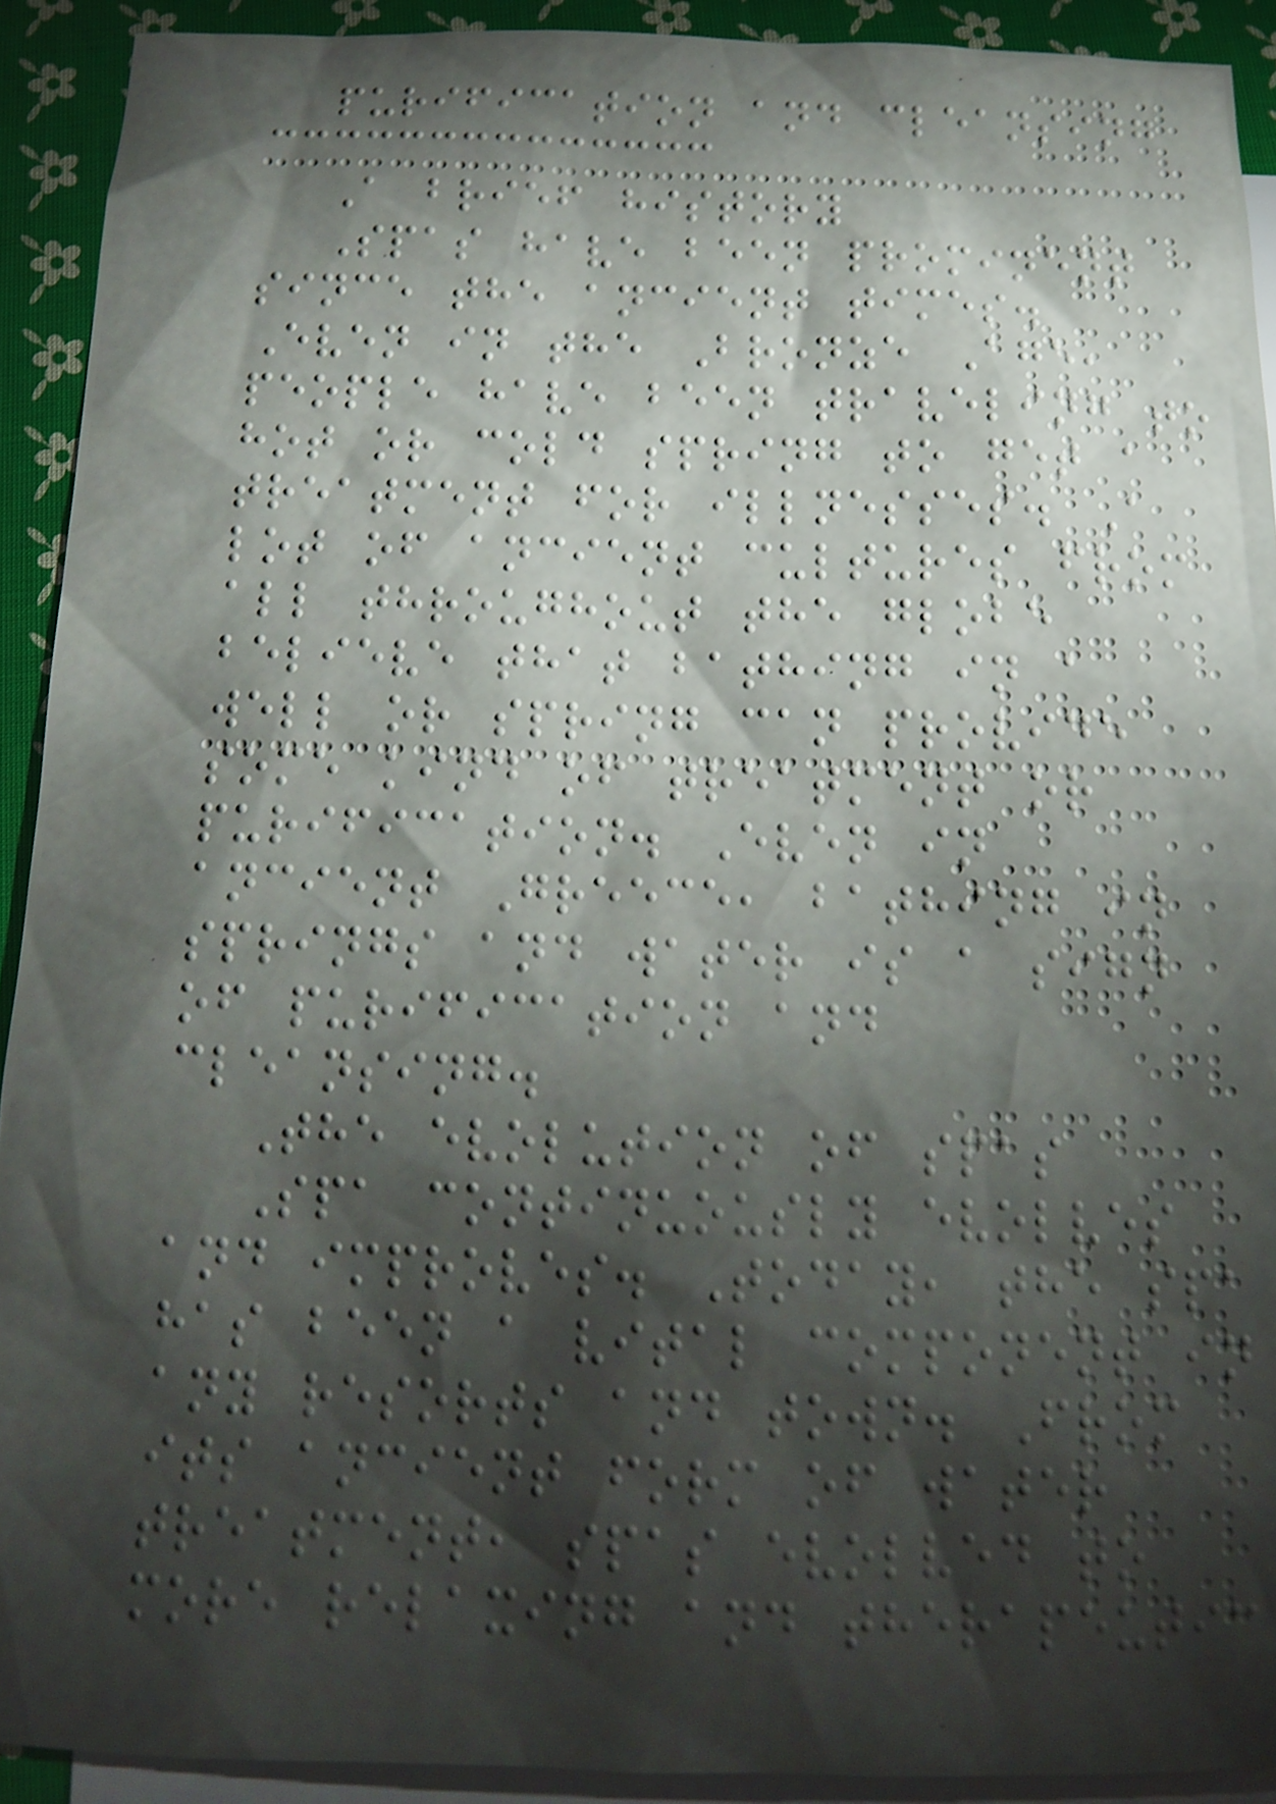purification and cleansing
A brief history
Spas have been prominent
since the ancient times.
Even in the Bronze Age,
people have been traveling to
hot or cold spring to get a
treatment for illnesses. A
lot of ancient cultures from
all throughout the globe
believe that bathing in a
well or spring can provide
some kind of treatment or
purification. Even in
ancient Greece, bathing in
springs and water is a sign
of purification and
cleansing.
The evolution of spas
Spa continuously evolves
and improves. Today, the spa
has been a vital component in
any resorts and town. From
its ancient form of water
treatment, spas evolved to
more relaxing and therapeutic
